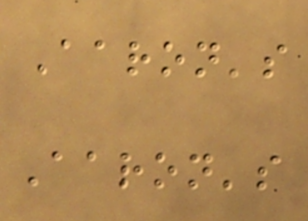Aaron's
Aaron's
